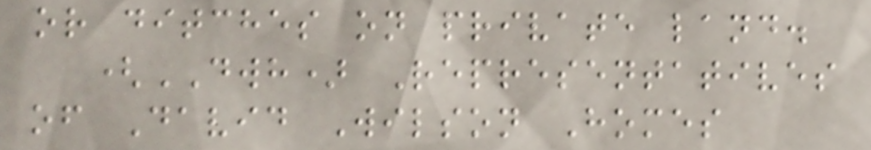or ditches on private land.
(DWH) Representatives
of David Wilson Homes
